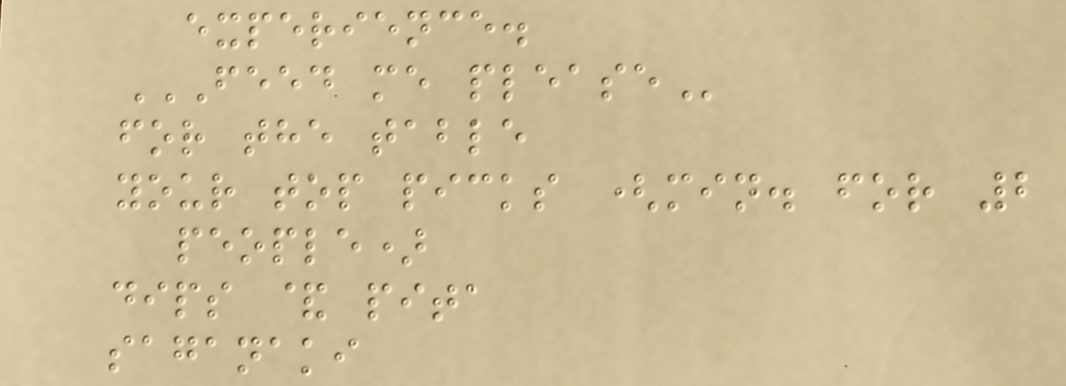experience.
FEED ME PLEASE
for the table
your top picks (min. for 2
people)
dips & pita
saganaki
